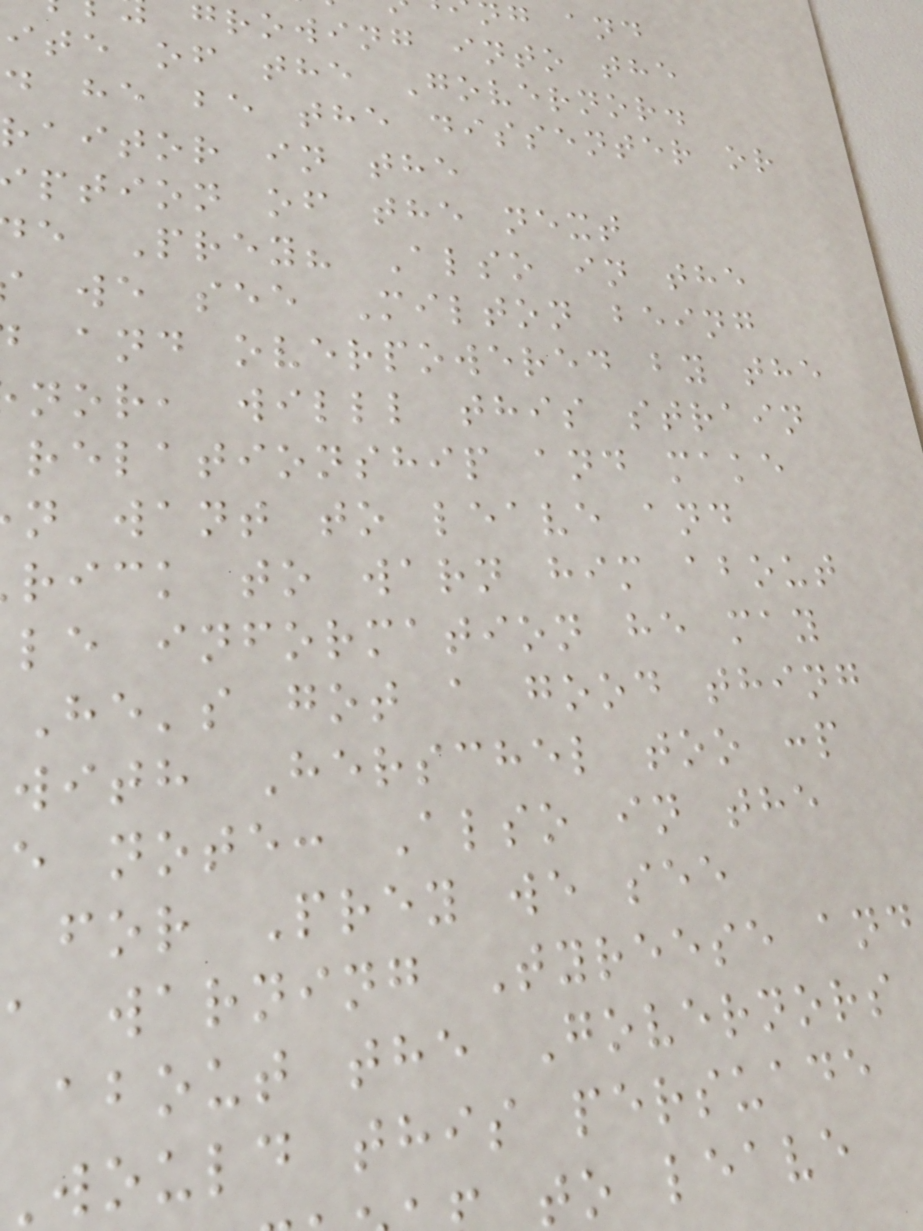growing into the
ite of the Governor.
d he be the dissenter or
raitor in the
ption of the next
e Prey? Also in the
we see Milton being
and overpowered by the
nor, willl this strain
relationship and make
n want to leave and
rick to warn him about
le information he may
He's got a good thing
with Herschel too :p
e note: Also in the
for Prey we see
a warning Tyreese and
about the Governors
would this persuade
to leave
